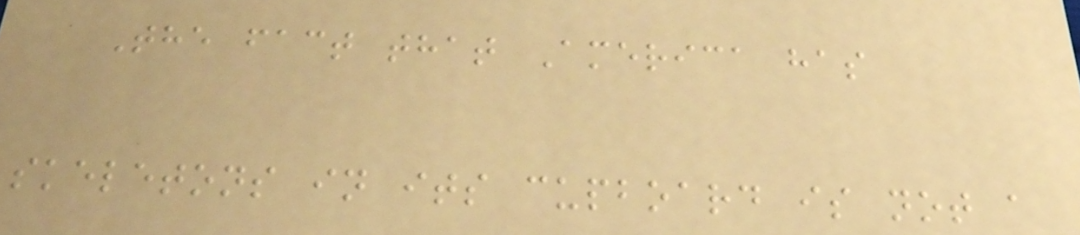The fact that America has
skeletons in its cupboard is not a
